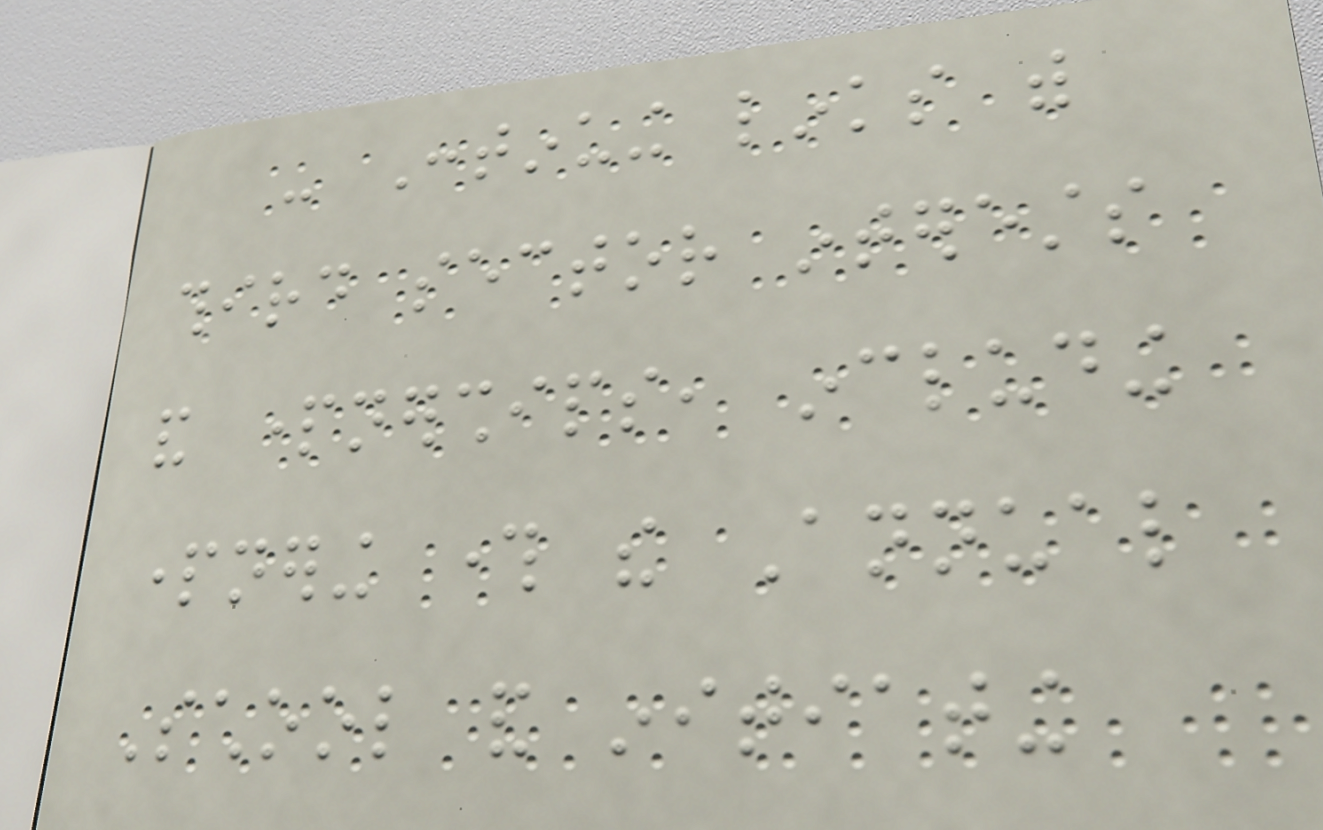- Continuing links with
third sector interests
and partnerships, including
partnering through the Annual
School and initiating
